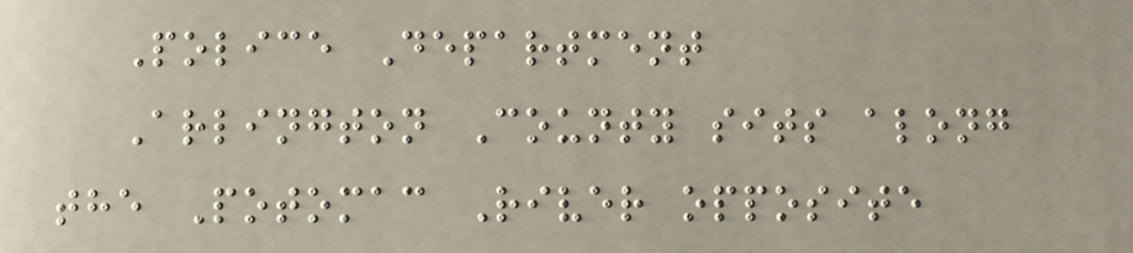Police Department
Arlington County sits along
the Potomac River opposite
